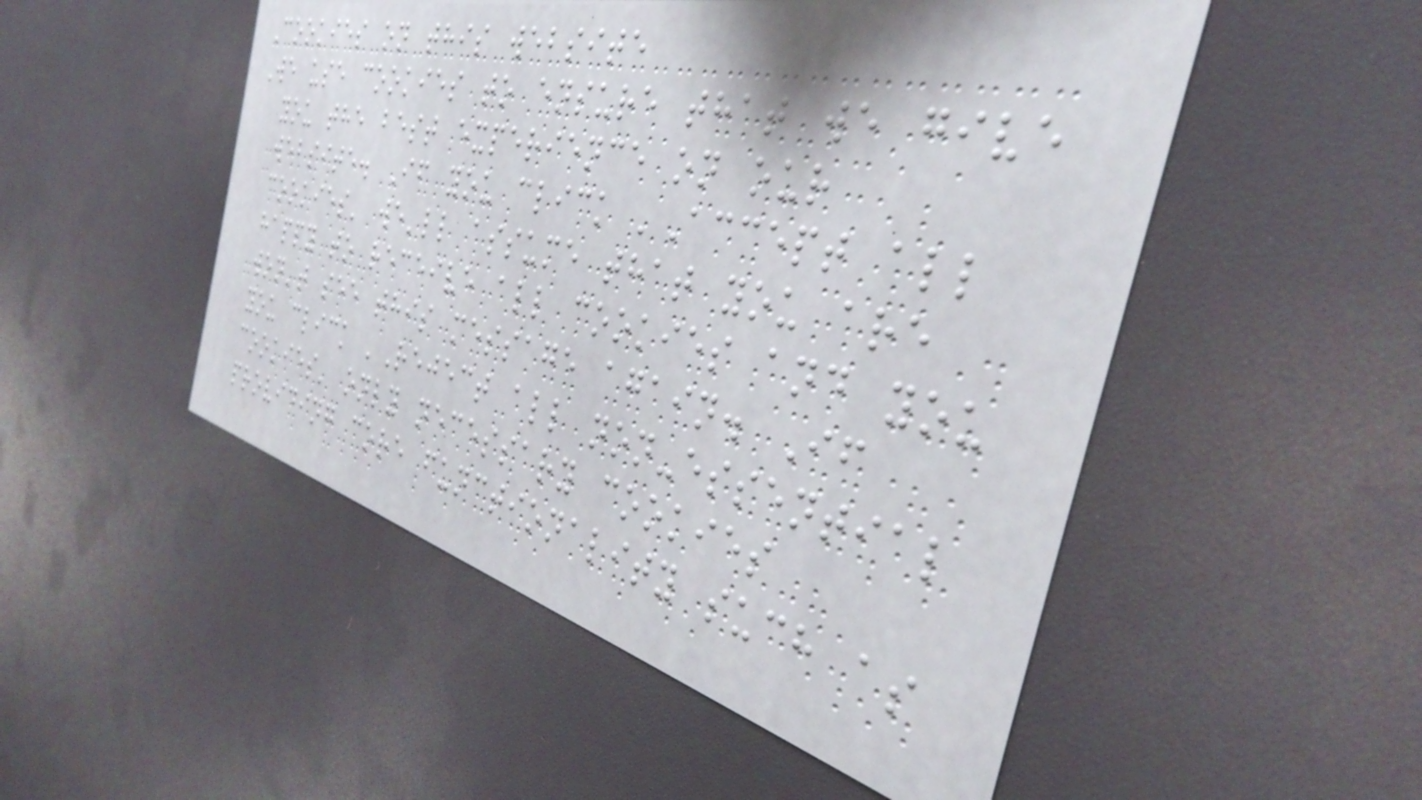Cookies on this website
We use cookies to ensure that we give
you the best experience on our
website. If you click 'Accept all
cookies' we'll assume that you are
happy to receive all cookies and you
won't see this message again. If
you click 'Reject all non-essential
cookies' only necessary cookies
providing core functionality such as
